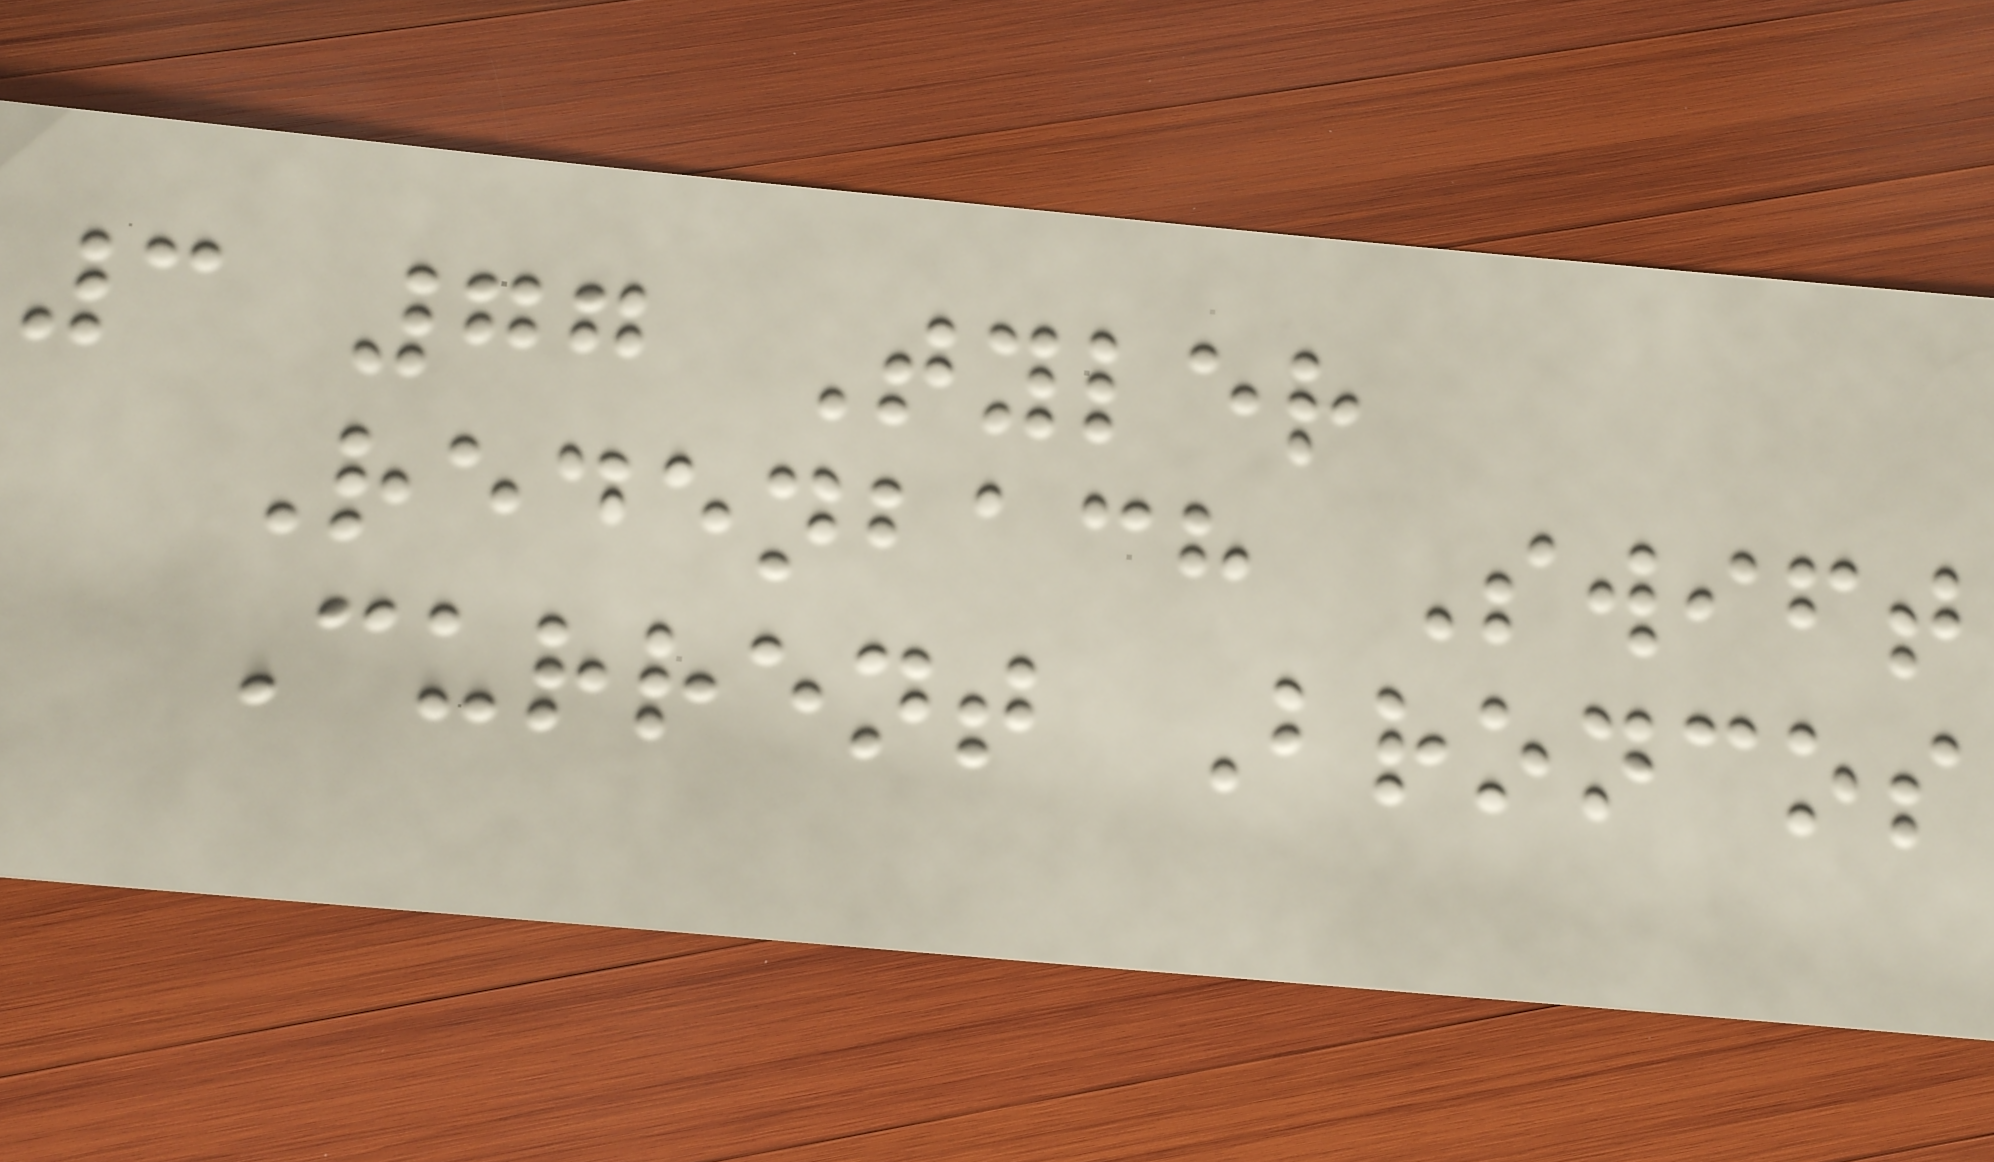3 77 Tyler
Redenbach Swift
Current Broncos
